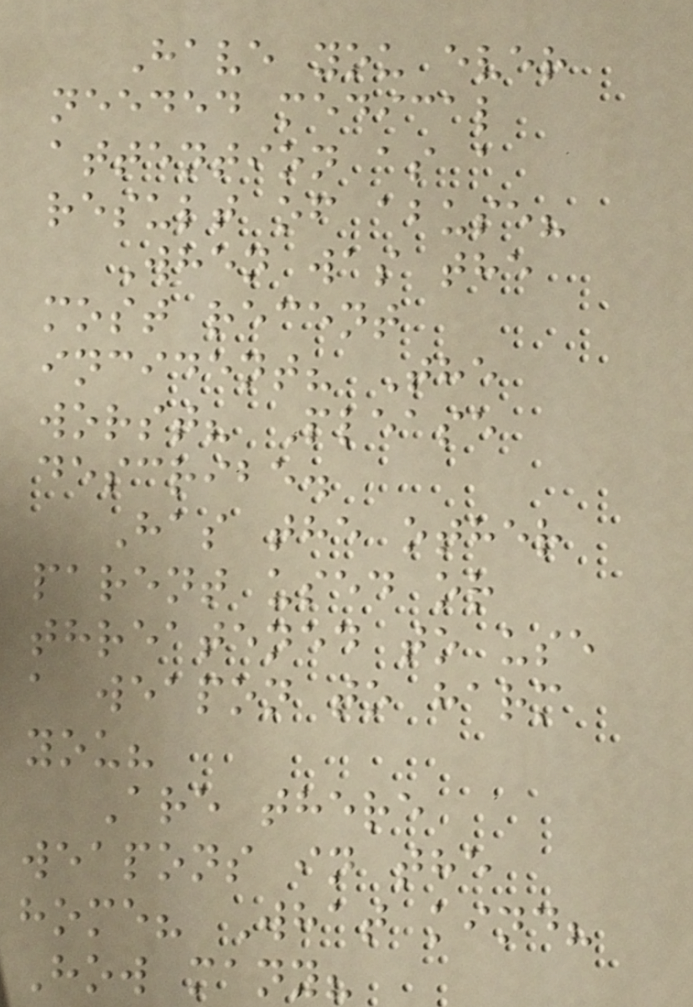Have you ever
needed medical
attention as a
result of abuse?
When was the
most recent
incident? The
worst? Please
describe.
Has the other
parent used or
threatened to use
a weapon to harm
you?
Are there
weapons in the
home? What kind?
How many?
